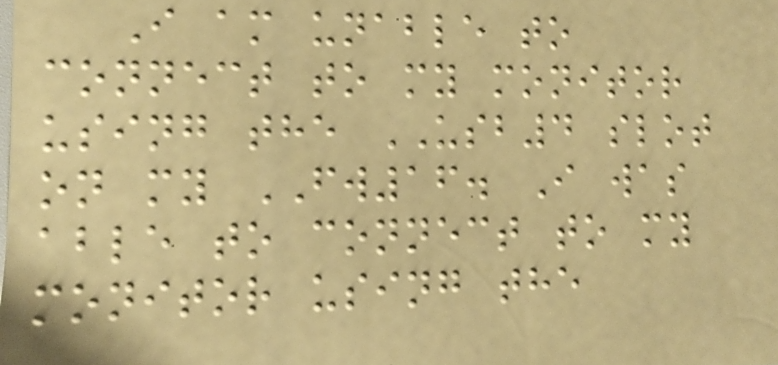I am unable to
connect to my monitor
using the USB4 slot
on my FW16. I was
able to connect to my
monitor using the
